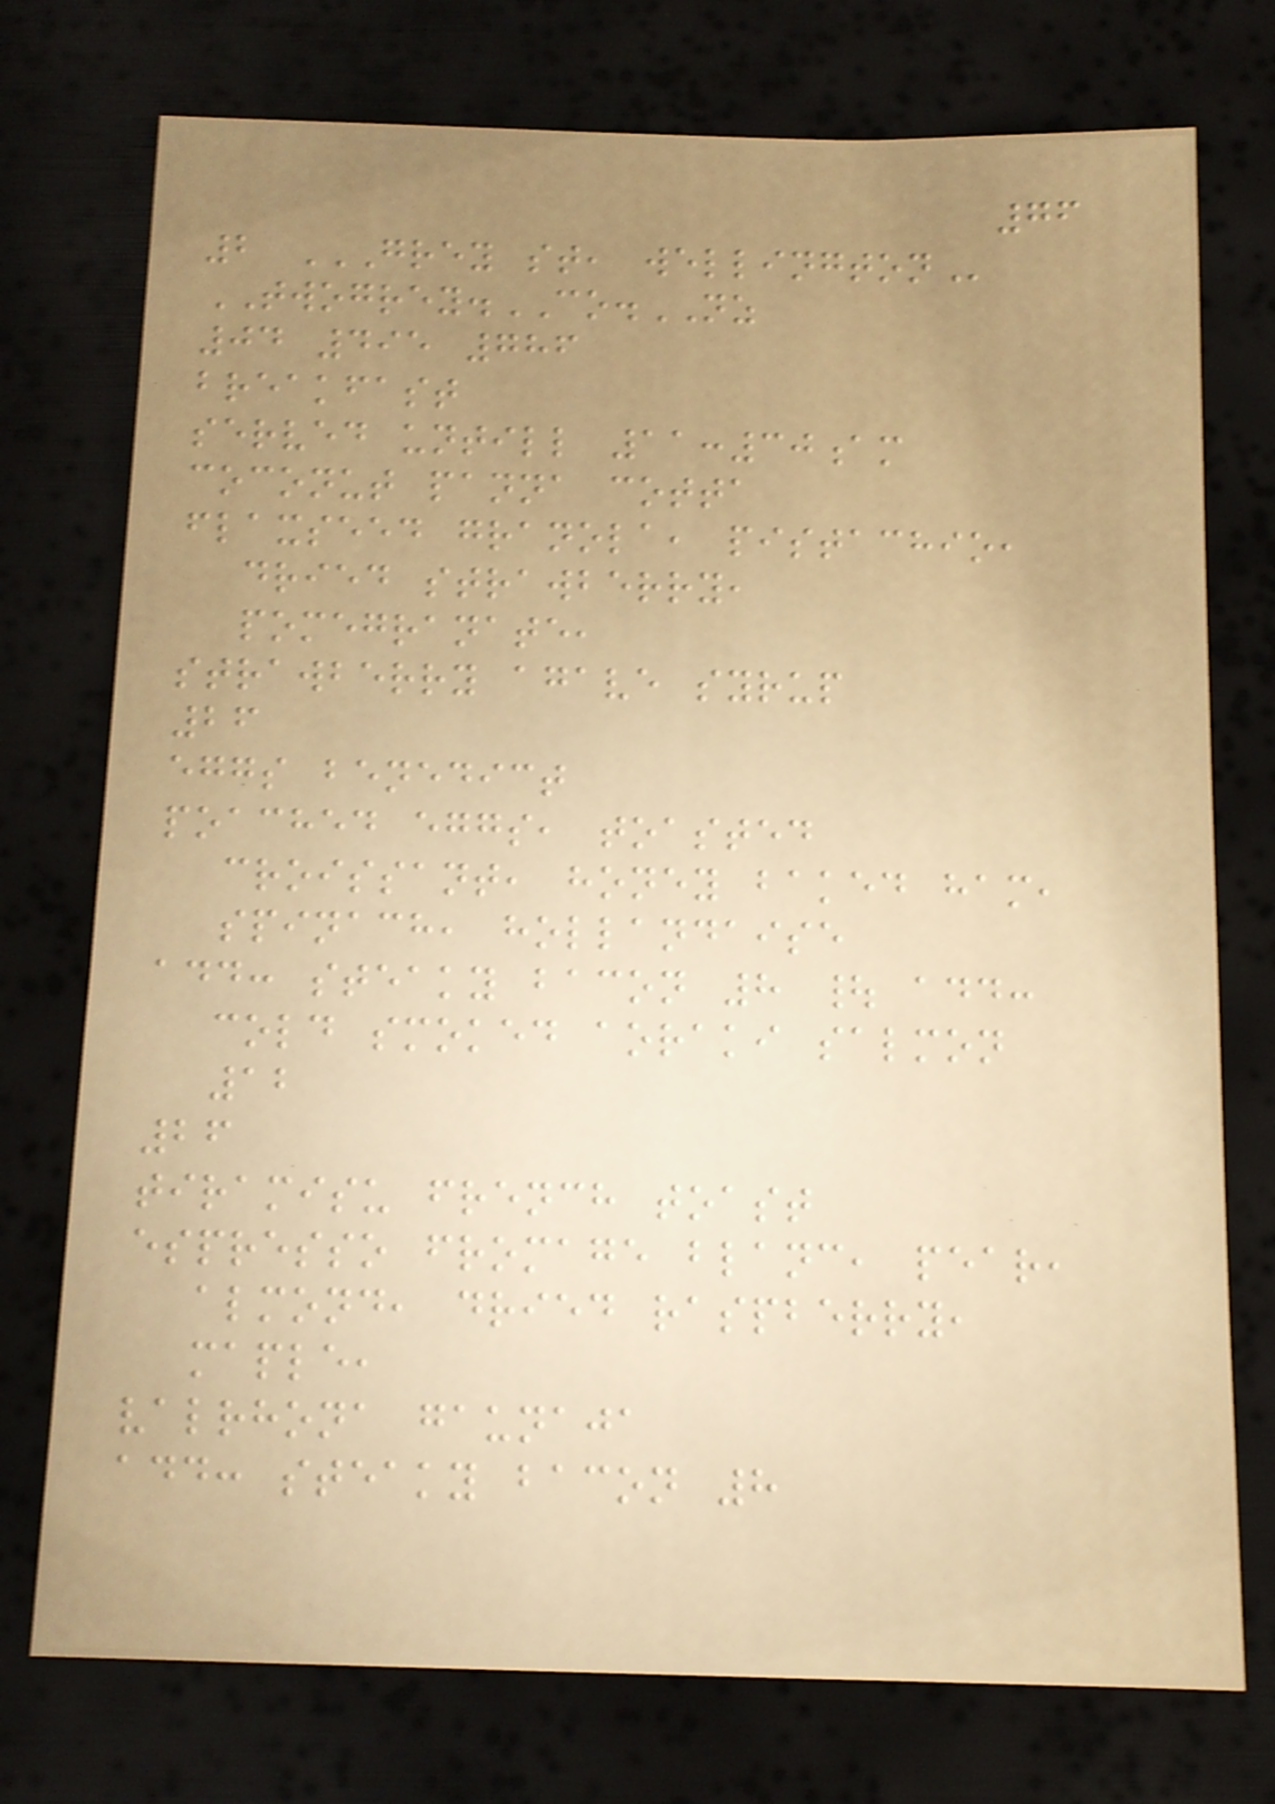76
2 GREY ST, WELLINGTON
TWOGREY.CO.NZ
04 495 786
breakfast
served untill 11:30am
coconut panna cotta
flaxseed granola, pistachio,
dried strawberry,
pomegranate,
strawberry agave syrup
26
eggs benedict
poached eggs, toasted
croissant, honey baked ham,
spinach, hollandaise
add: steaky bacon 8 | add:
cold smoked aoraki salmon
12
26
tiramisu french toast
espresso fromage blanc, pear,
almond, dried raspberry,
maple,
valrhona gaunaja
add: steaky bacon 8
